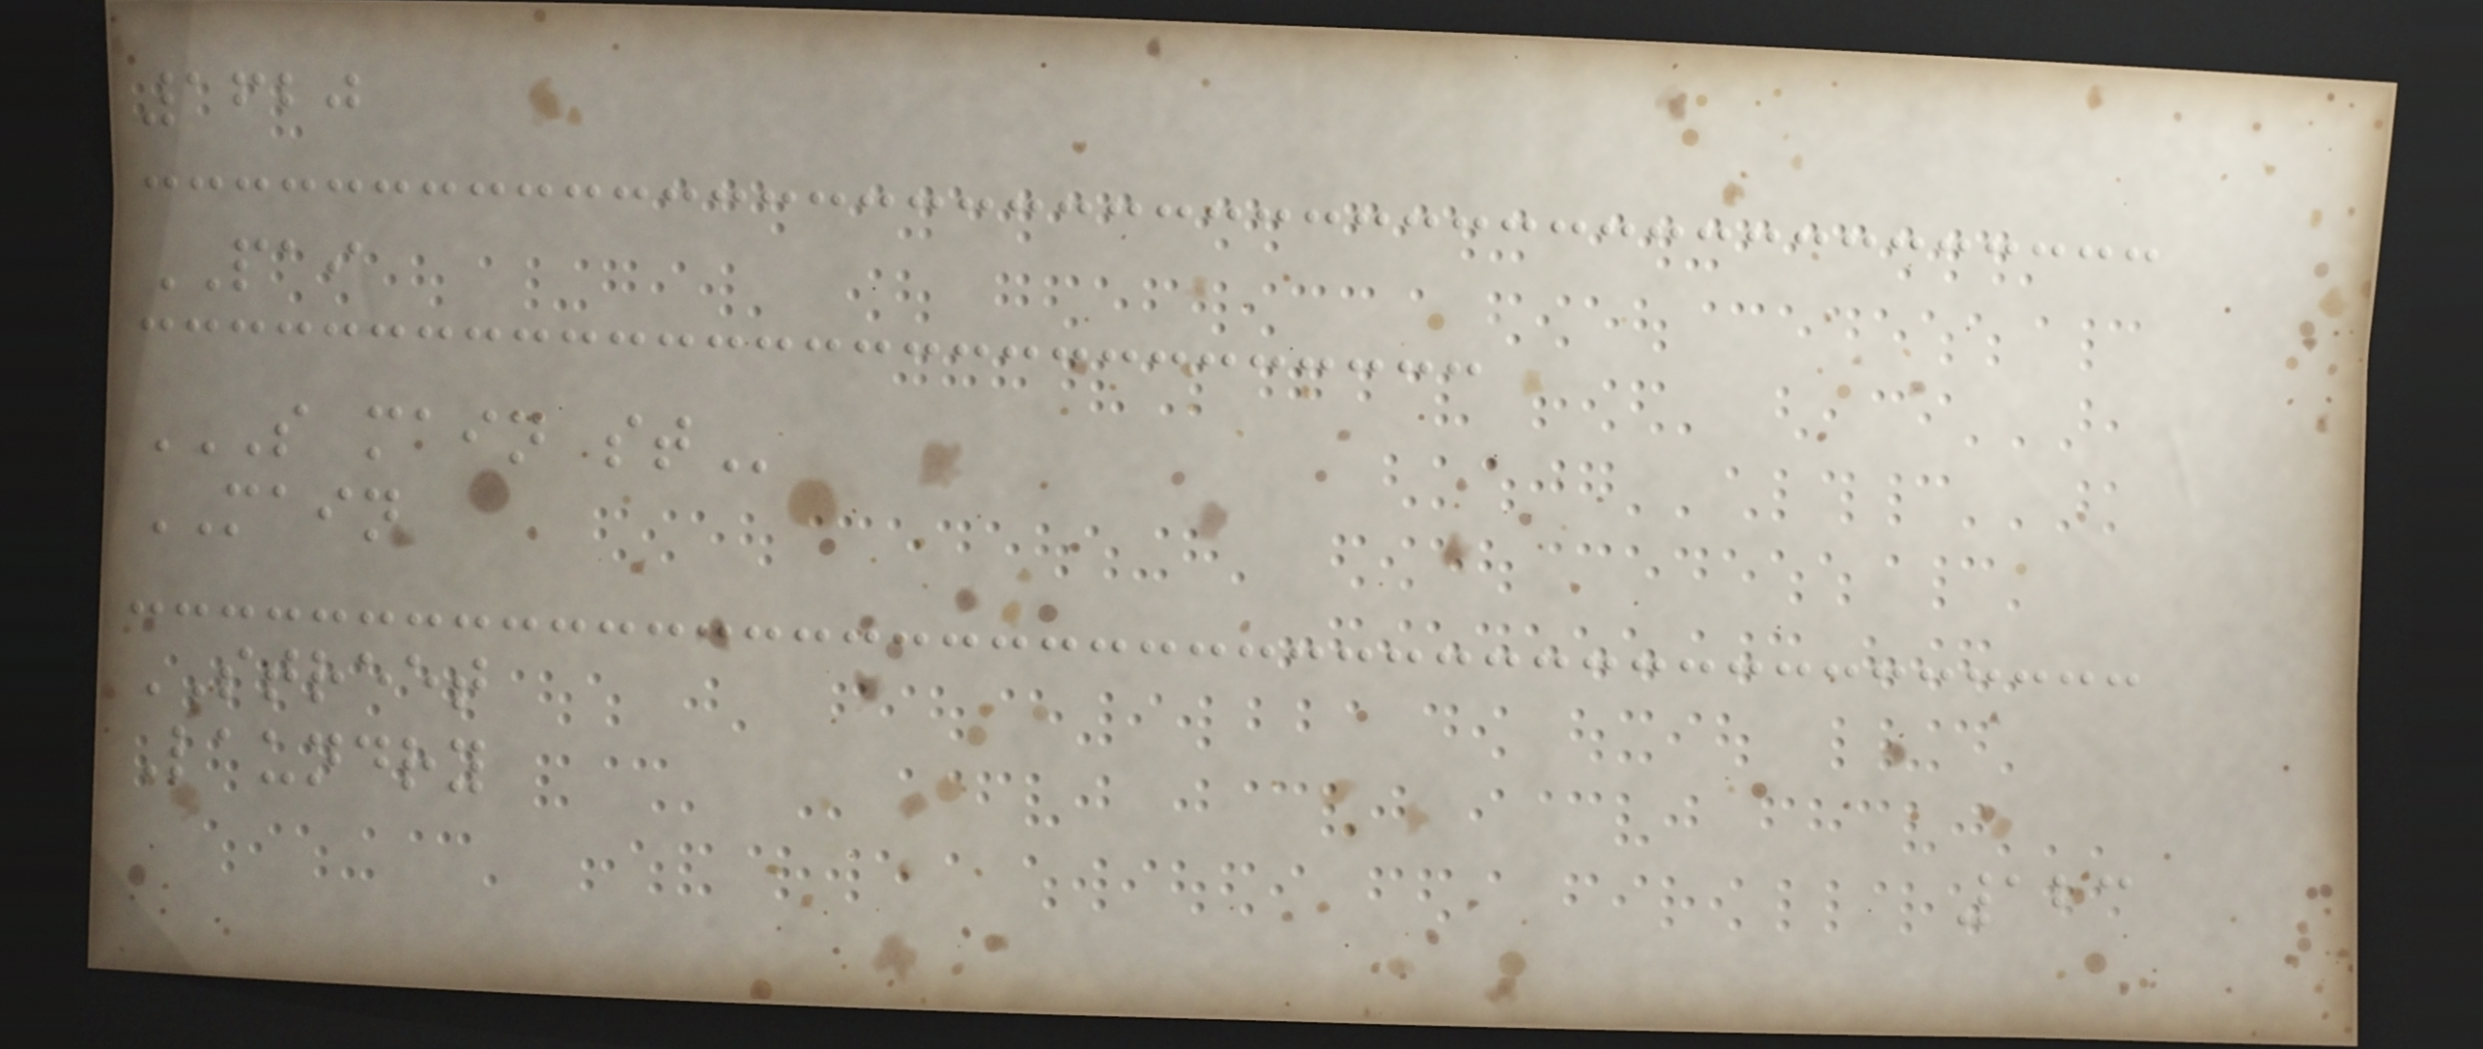1620
PAI
S MAIN ST
MAIN
STREET
Laundry
123
